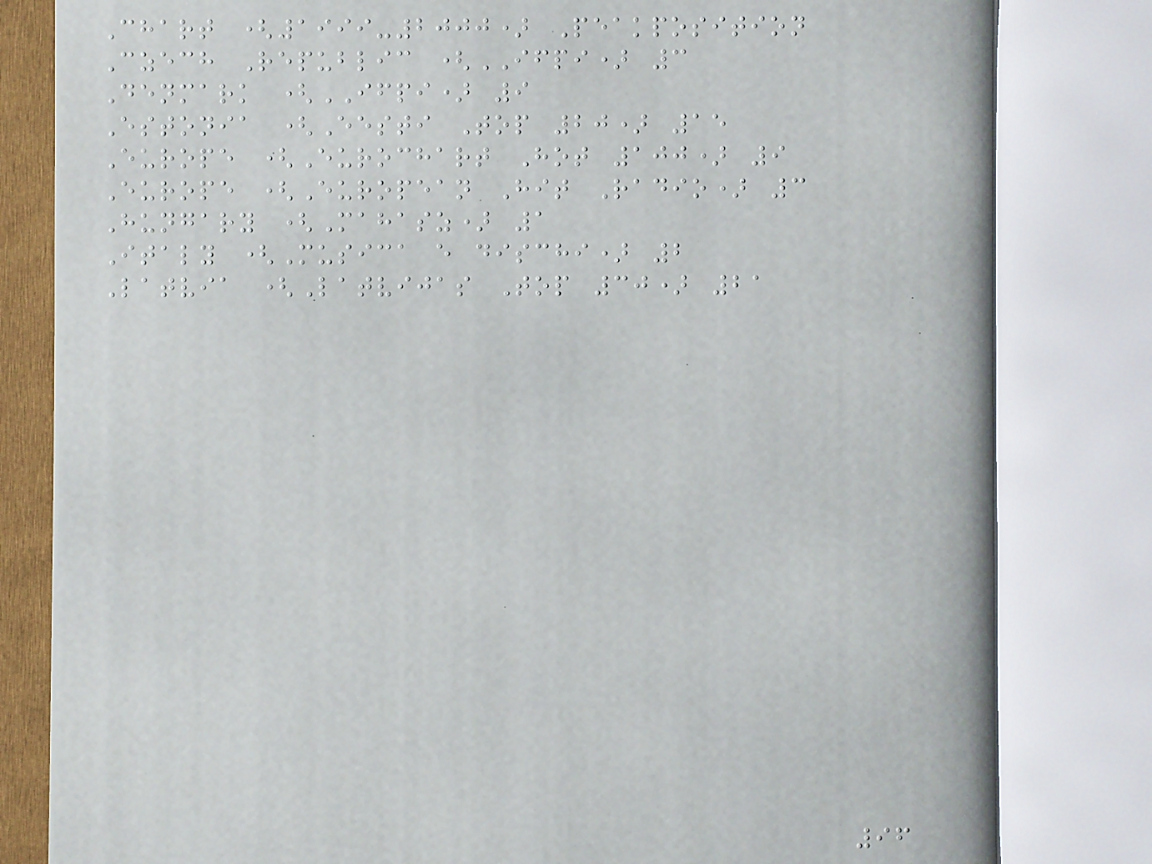Chart (1999-2000) Peakposition
Czech Republic (IFPI) 3
Denmark (IFPI) 9
Estonia (Eesti Top 20) 15
Europe (Eurochart Hot 100) 9
Europe (European Hit Radio) 3
Hungary (Mahasz) 1
Italy (Musica e dischi) 2
Latvia (Latvijas Top 30) 21
96
